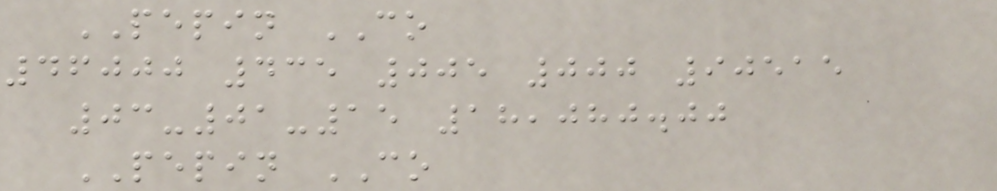PEPIN CO
46000 435 005 000 90515
03-01-15 18,080.00
PEPIN CO
